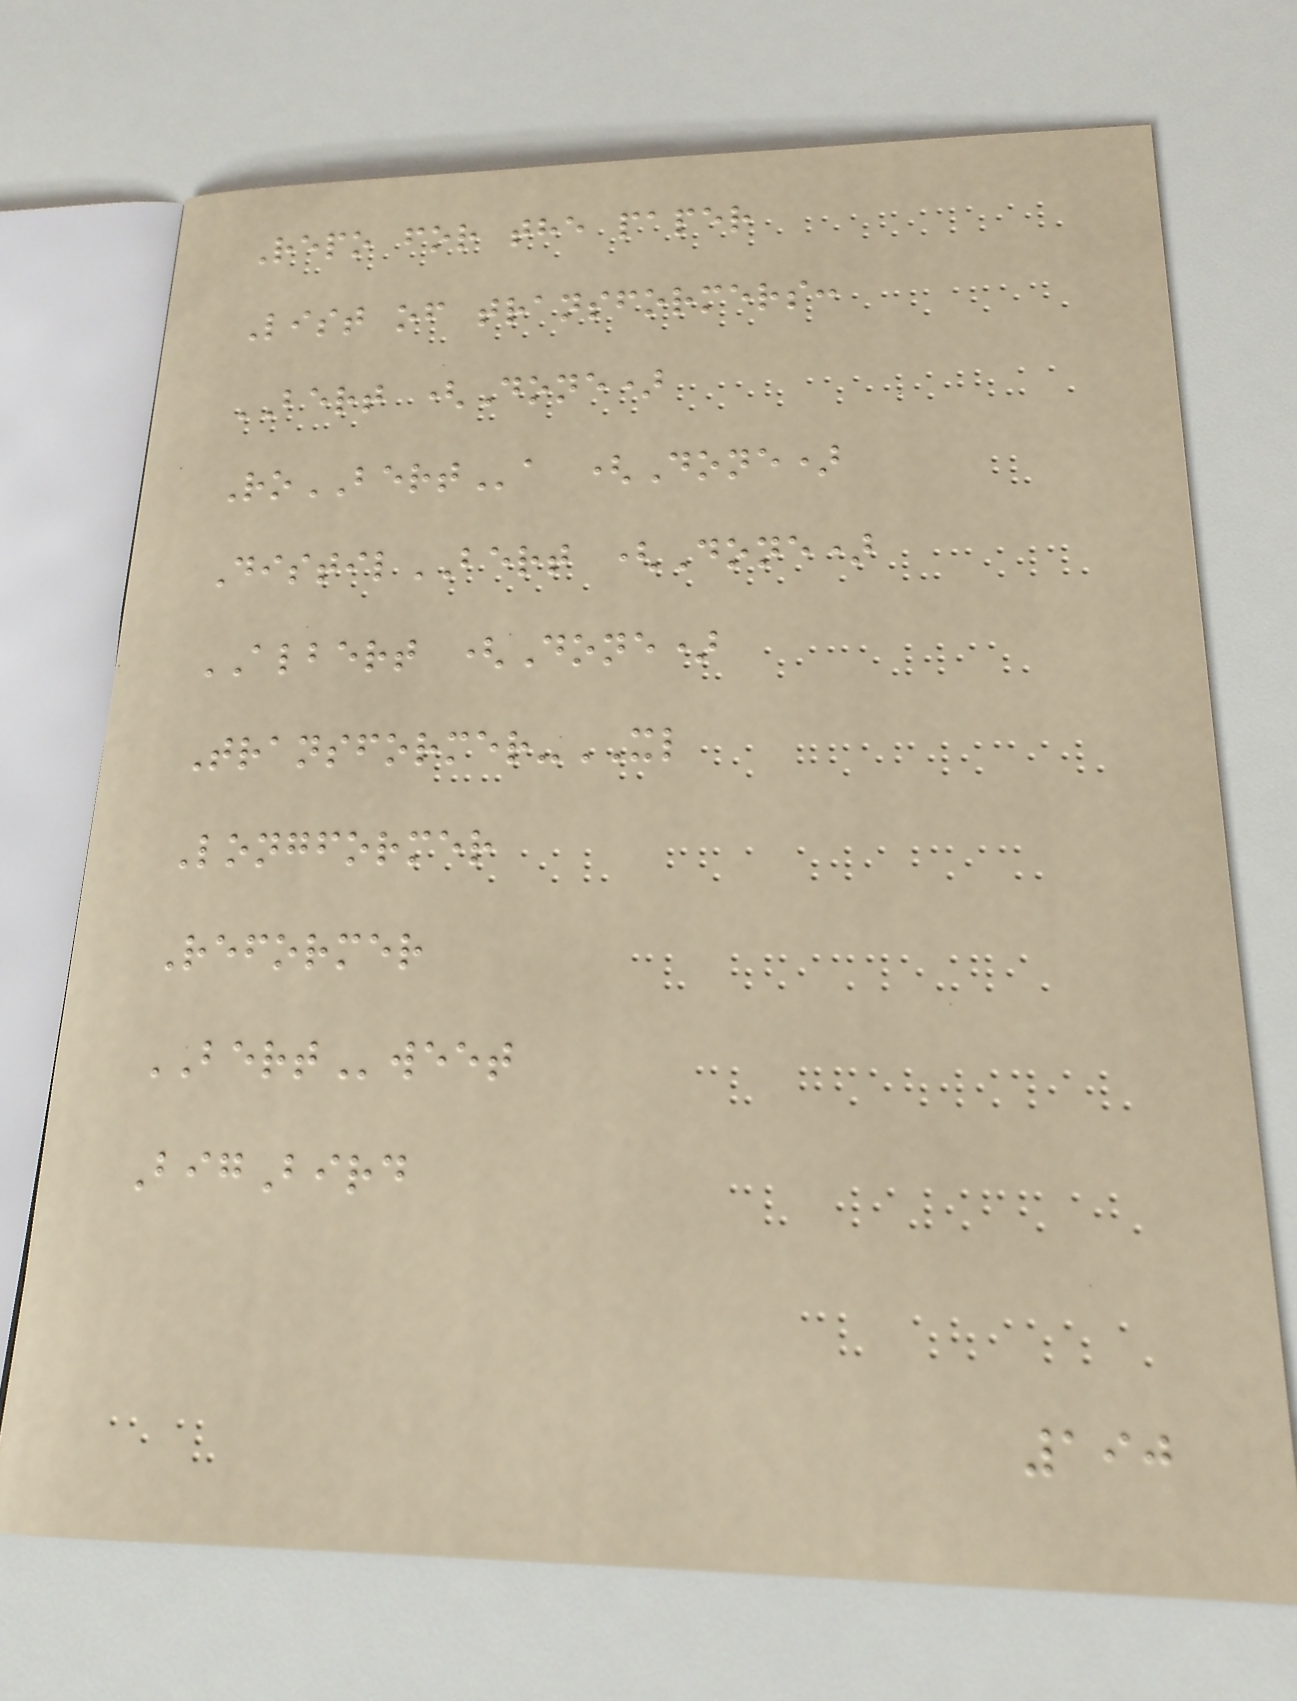Repo for the paper
List of transformers:
BERT (Done)
RoBERTa (Done)
DistilBERT (Done)
ALBERT (Done)
Transformer-XL
Longformer
Reformer
BERTweet
BigBird
190
